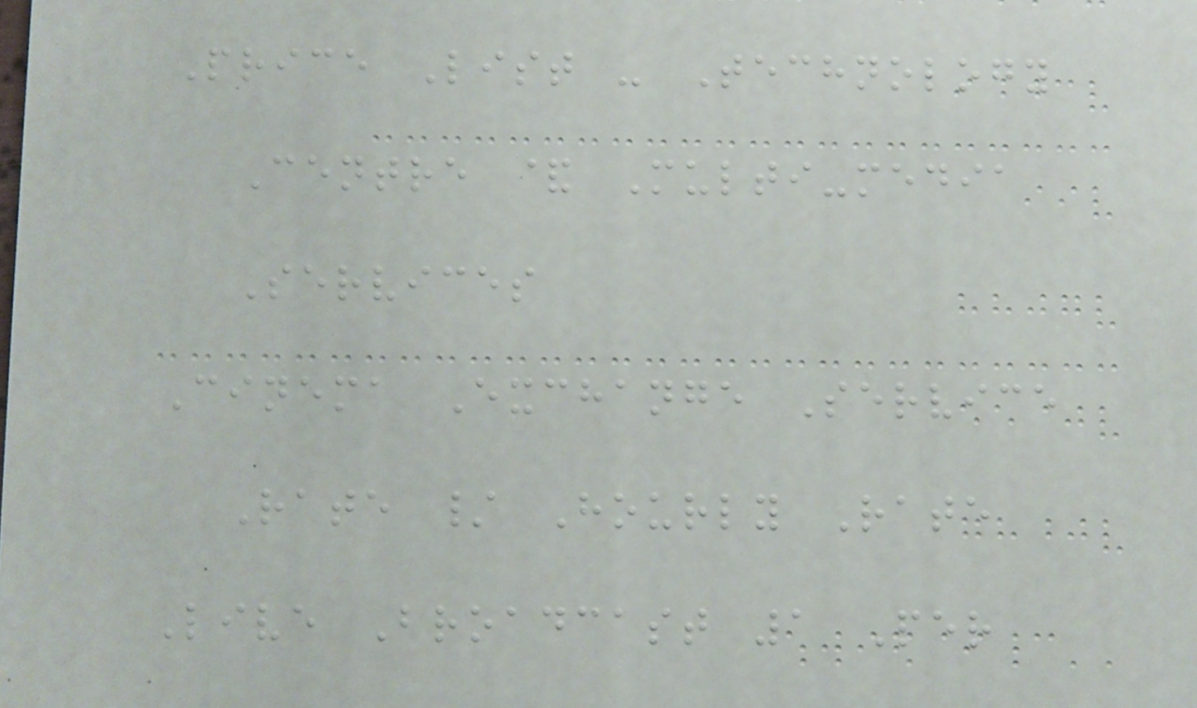Price List - Technology
Centre & Multi-media
Services
Cinema Exchange Service
Rate / Hourly Rate
Live Broadcast 1 Per
